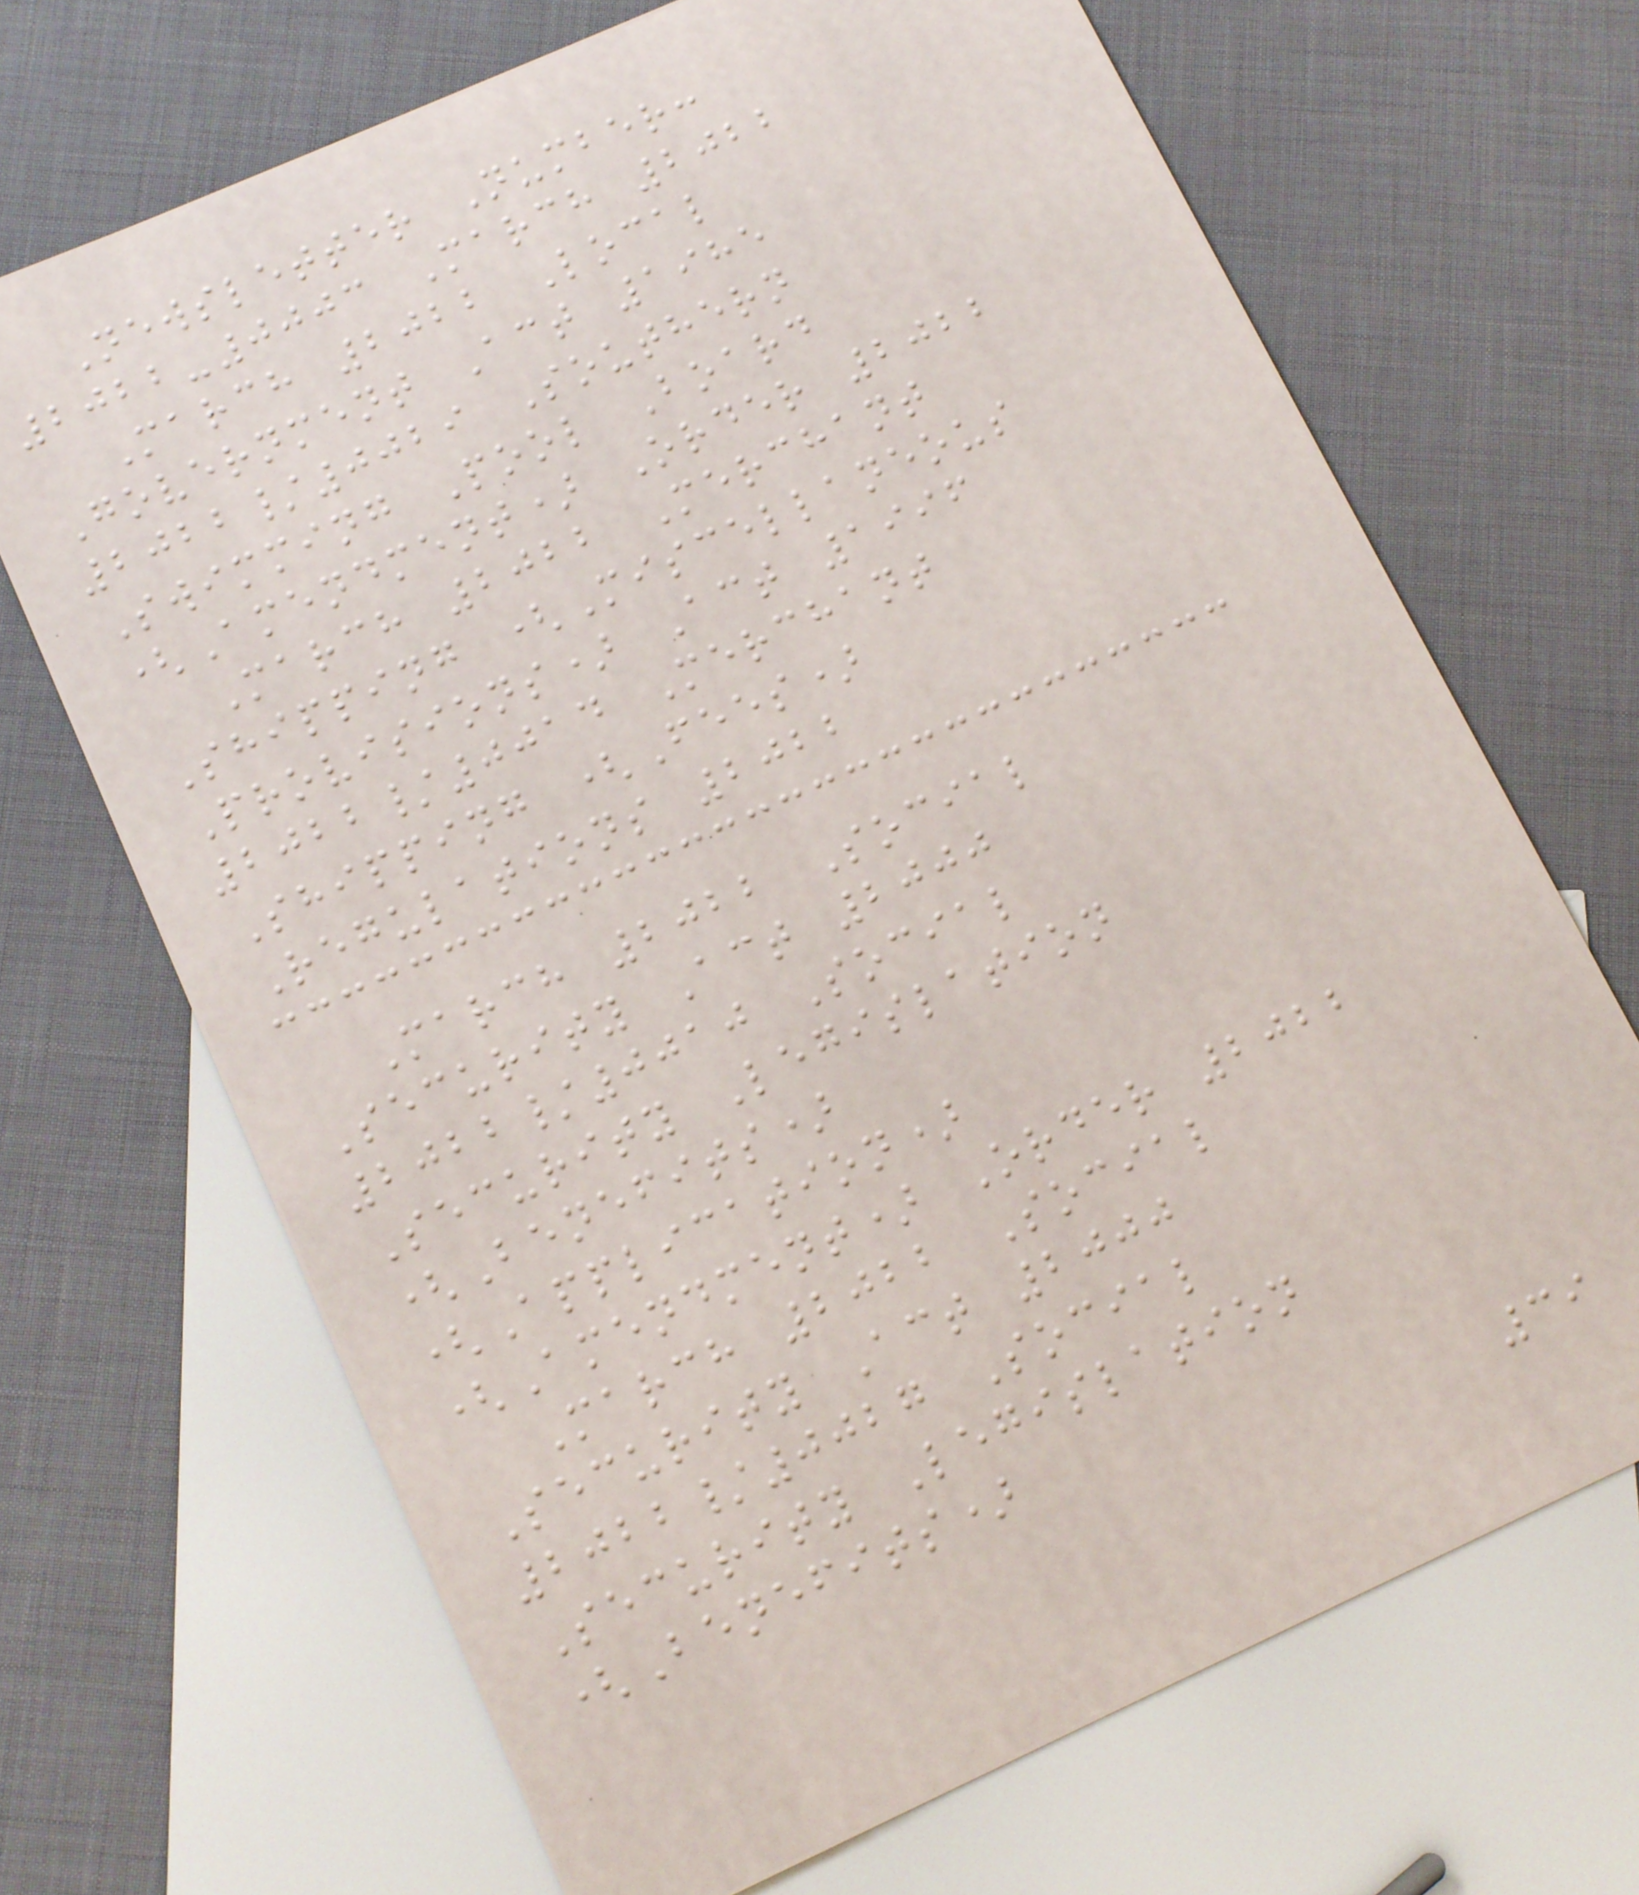Newsletter Number:
2022-0003 March 2022
March 2022 Local
Government Act 1985
2022/0029 Southern
Swimming Pool Board
(Amendment) Order 2022
March 2022 Merchant
Shipping (Miscellaneous
Provisions) Act 1996
2022/0014 Merchant
Shipping (Fees)
Regulations 2022
March 2022 Social
Security Act 2000
2022/0010 Social
Security Legislation
(Benefits)
(Application)
(Amendment) Order 2022
March 2022 Social
Security Act 2000
2022/0027 Social
Security Legislation
(Benefits)
39
